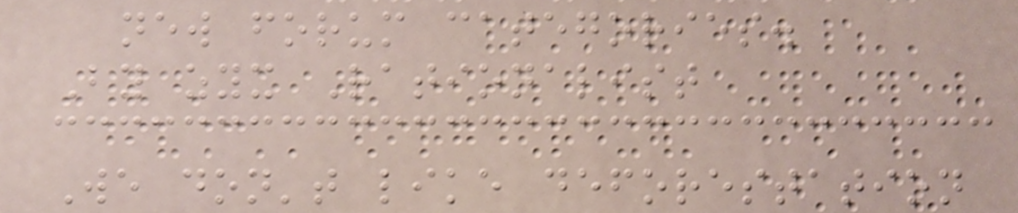new forum categories.
By zyx Rationalist
We don't like deforestation
